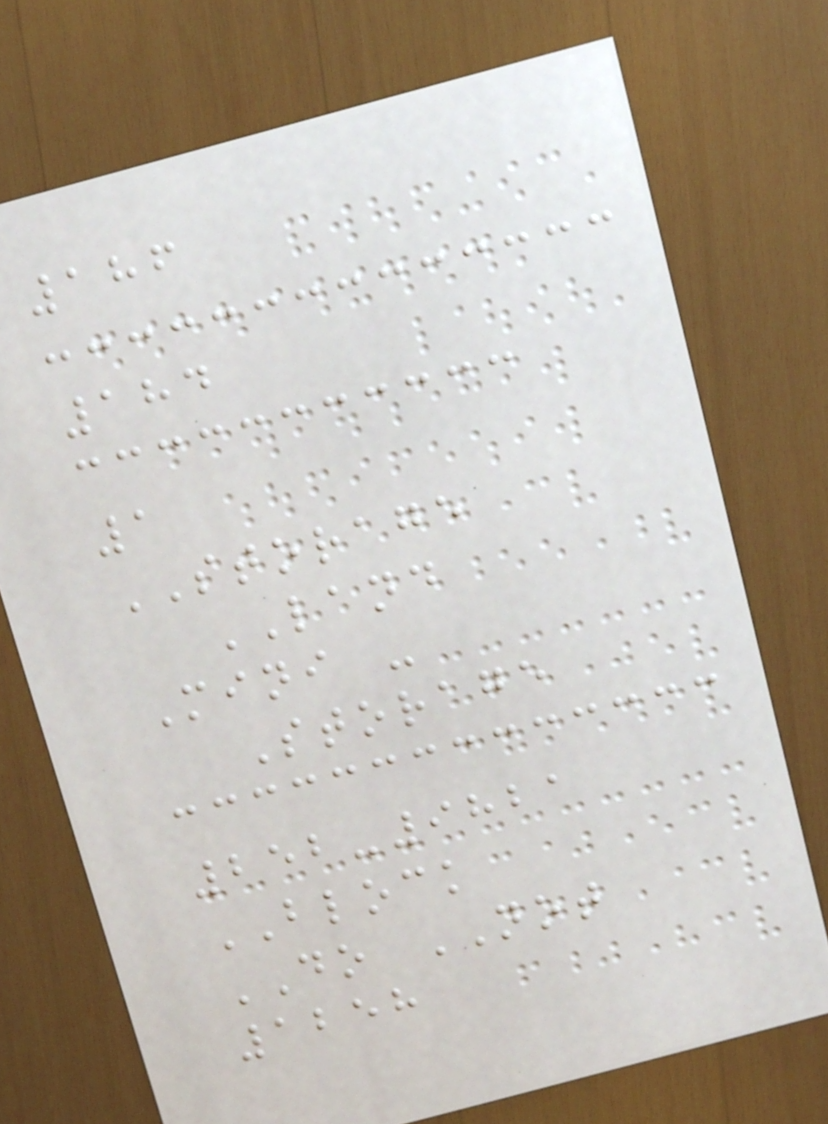186
184
1
STORAGE
LAND
Mini -
Storage
252-9821
BLOCK
DO NOT
1258
